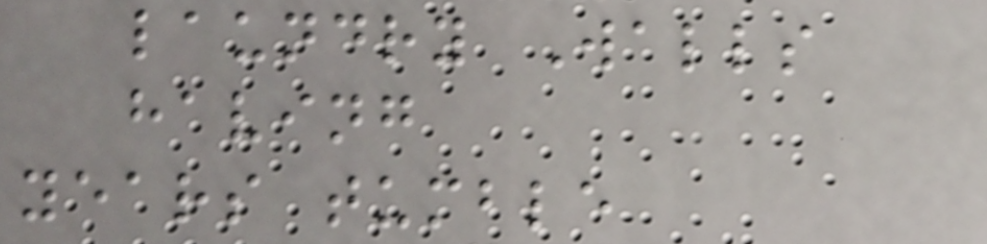laundry Walls
having
years tumble
